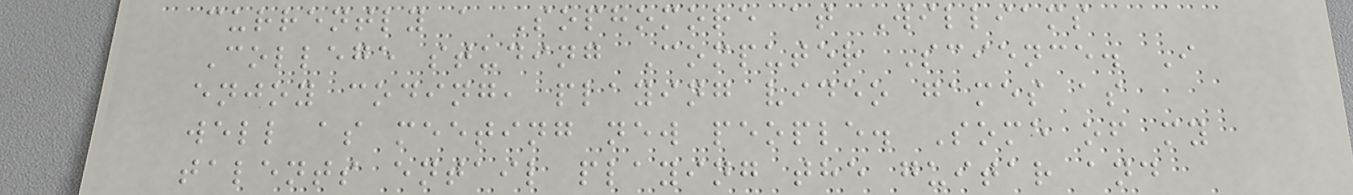currently a Sophomore at Williams
College studing Computer Science. I
enjoy coding, playing video games as
well as meeting new people. Some of my
talents entail playing the guitar and
